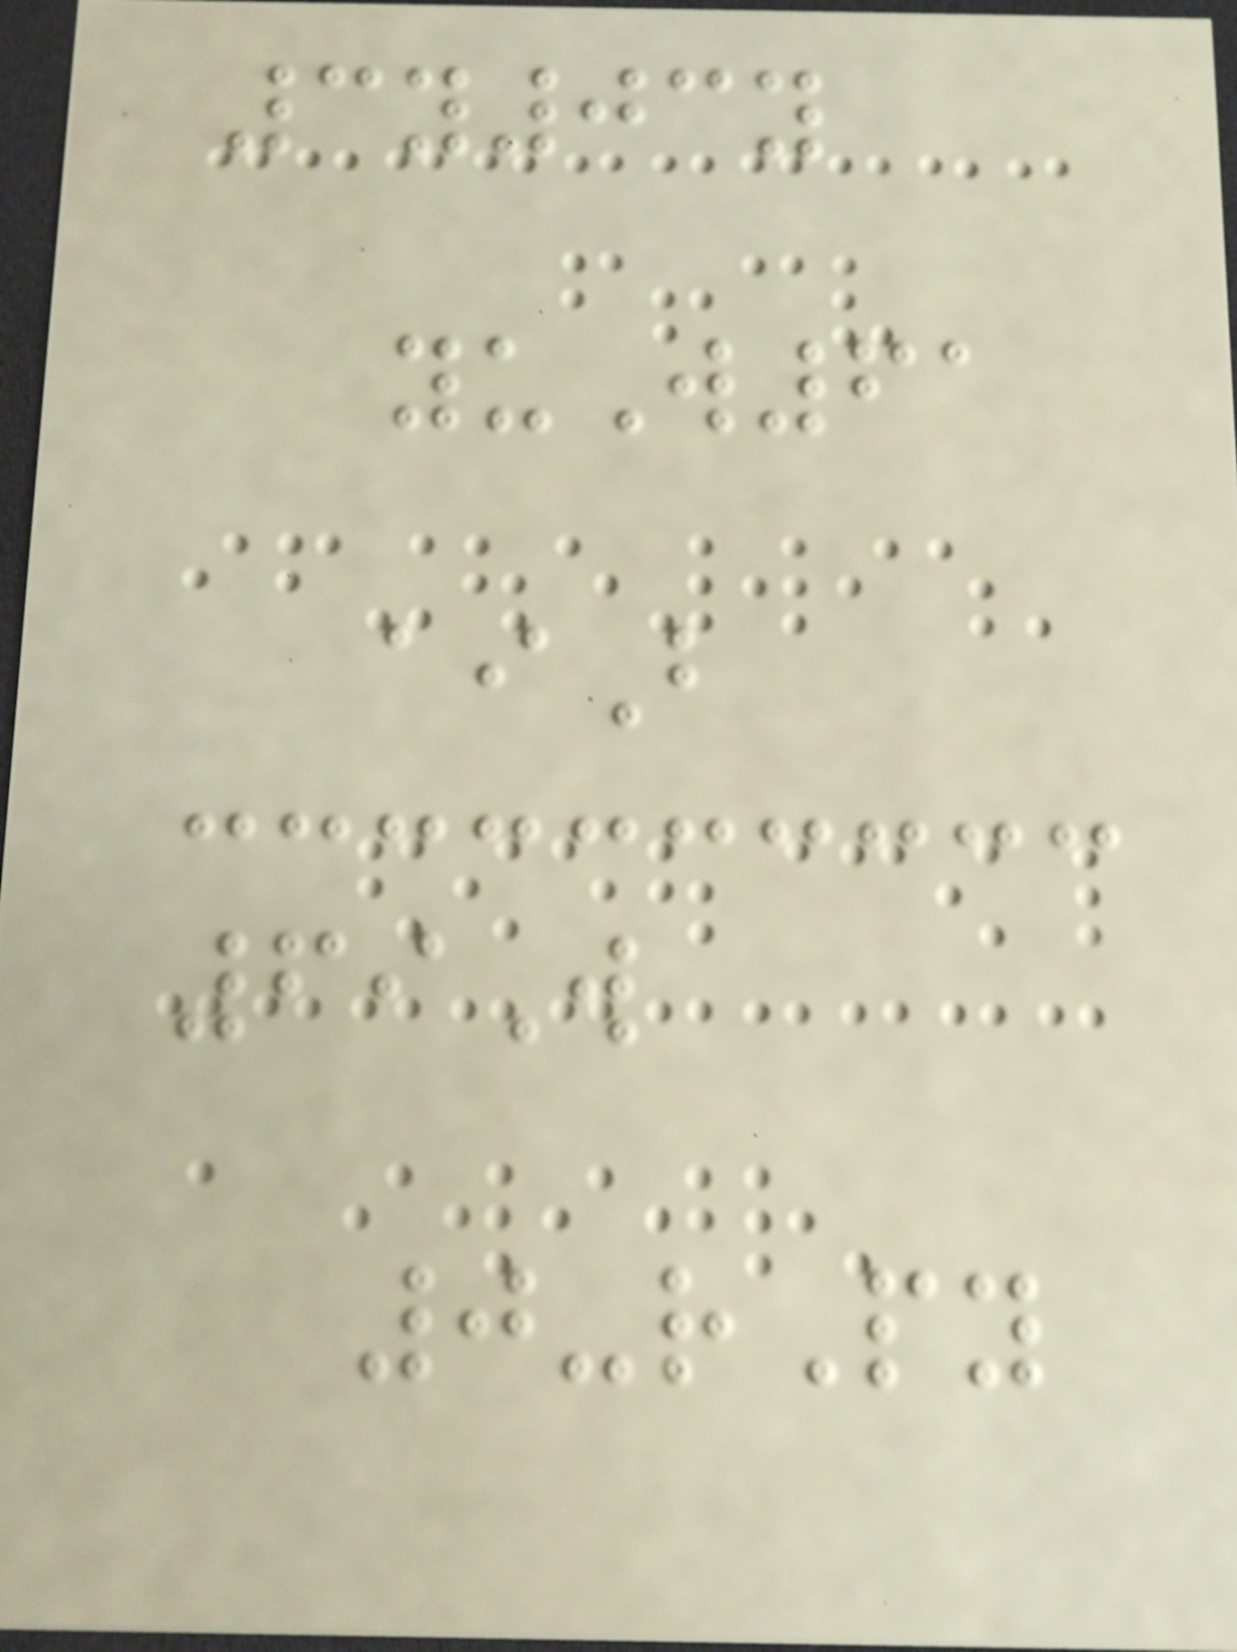3y03y
yuW61
aiB
69W
0-rPy
